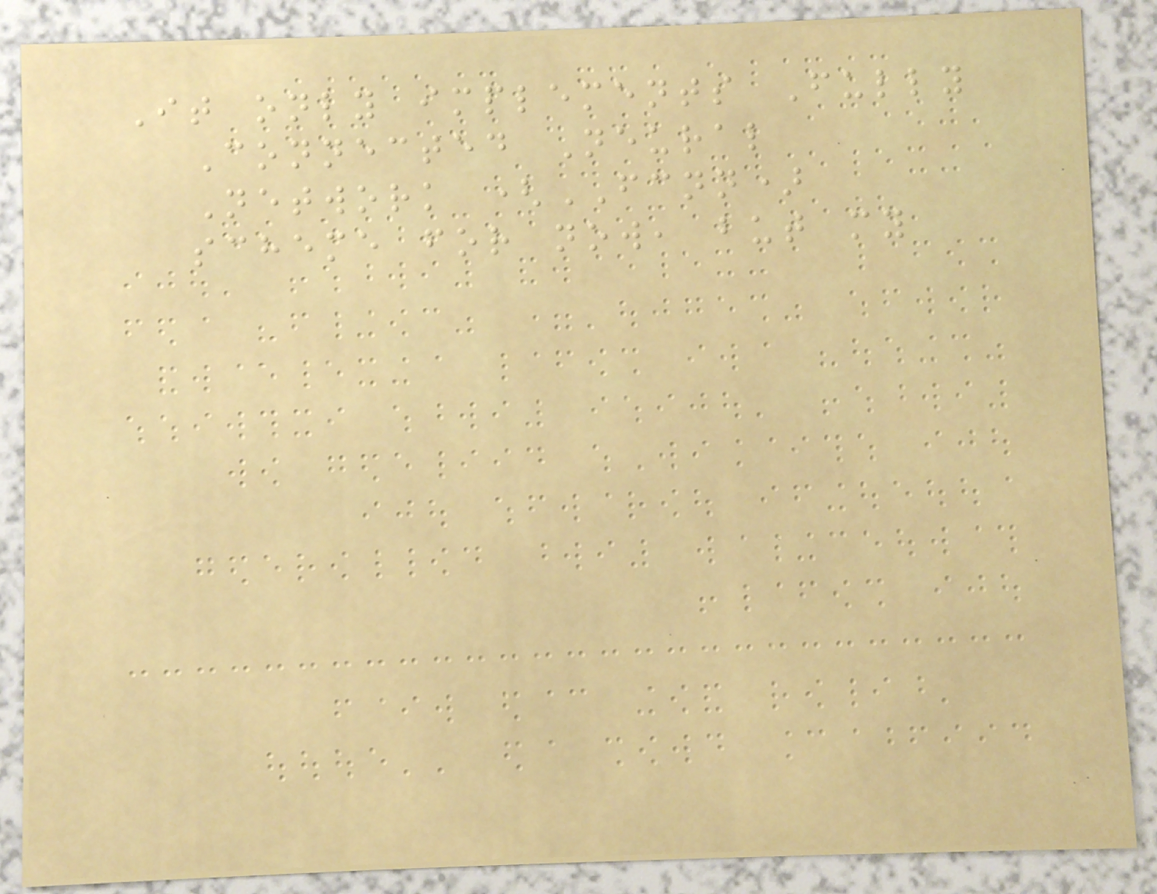It only implements Fully
Connected Neural
Network (FCNN)
scheme for now, but my
